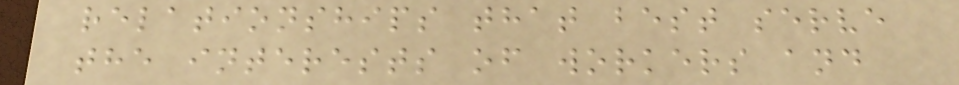relationships that best serve
the interests of workers and
